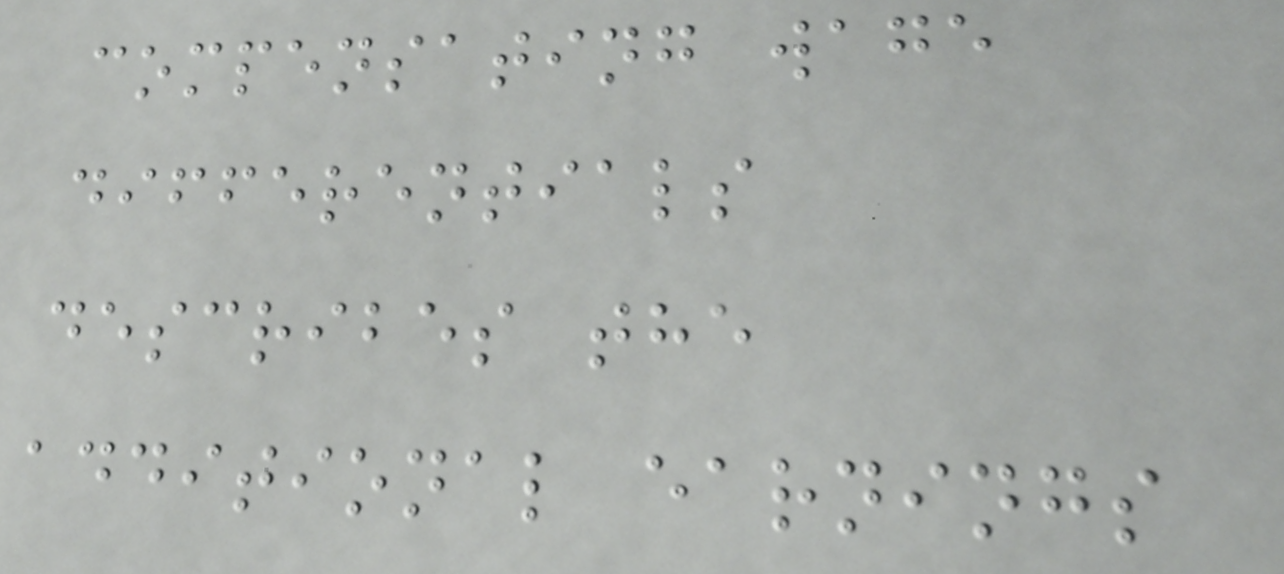compensating wage
differentials
describes the
additional earnings
